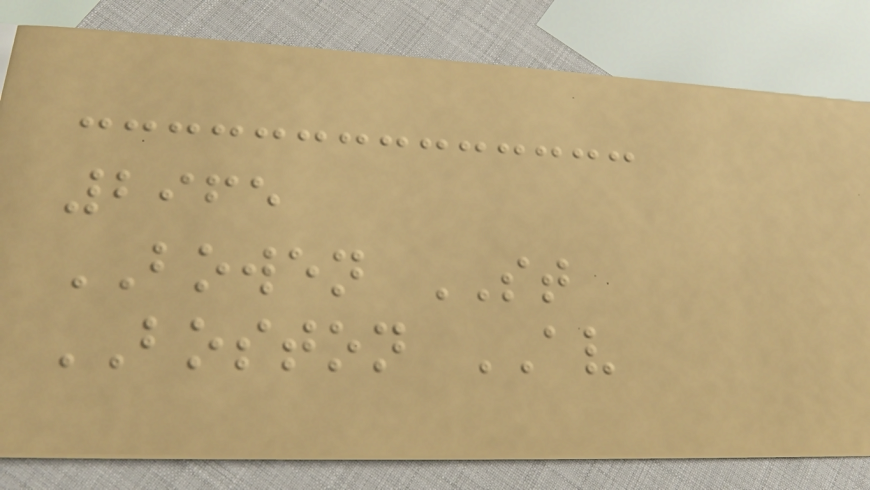2965
BOWEN ST
BOSTON AV
